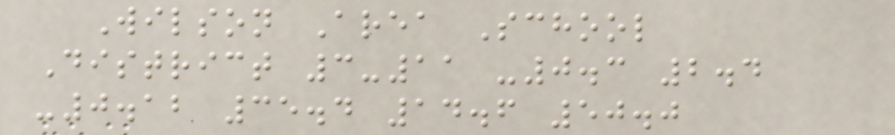Wilson Area School
District 3-11 -0.3 2.4
-0.12 35.4 14.6 50.0
